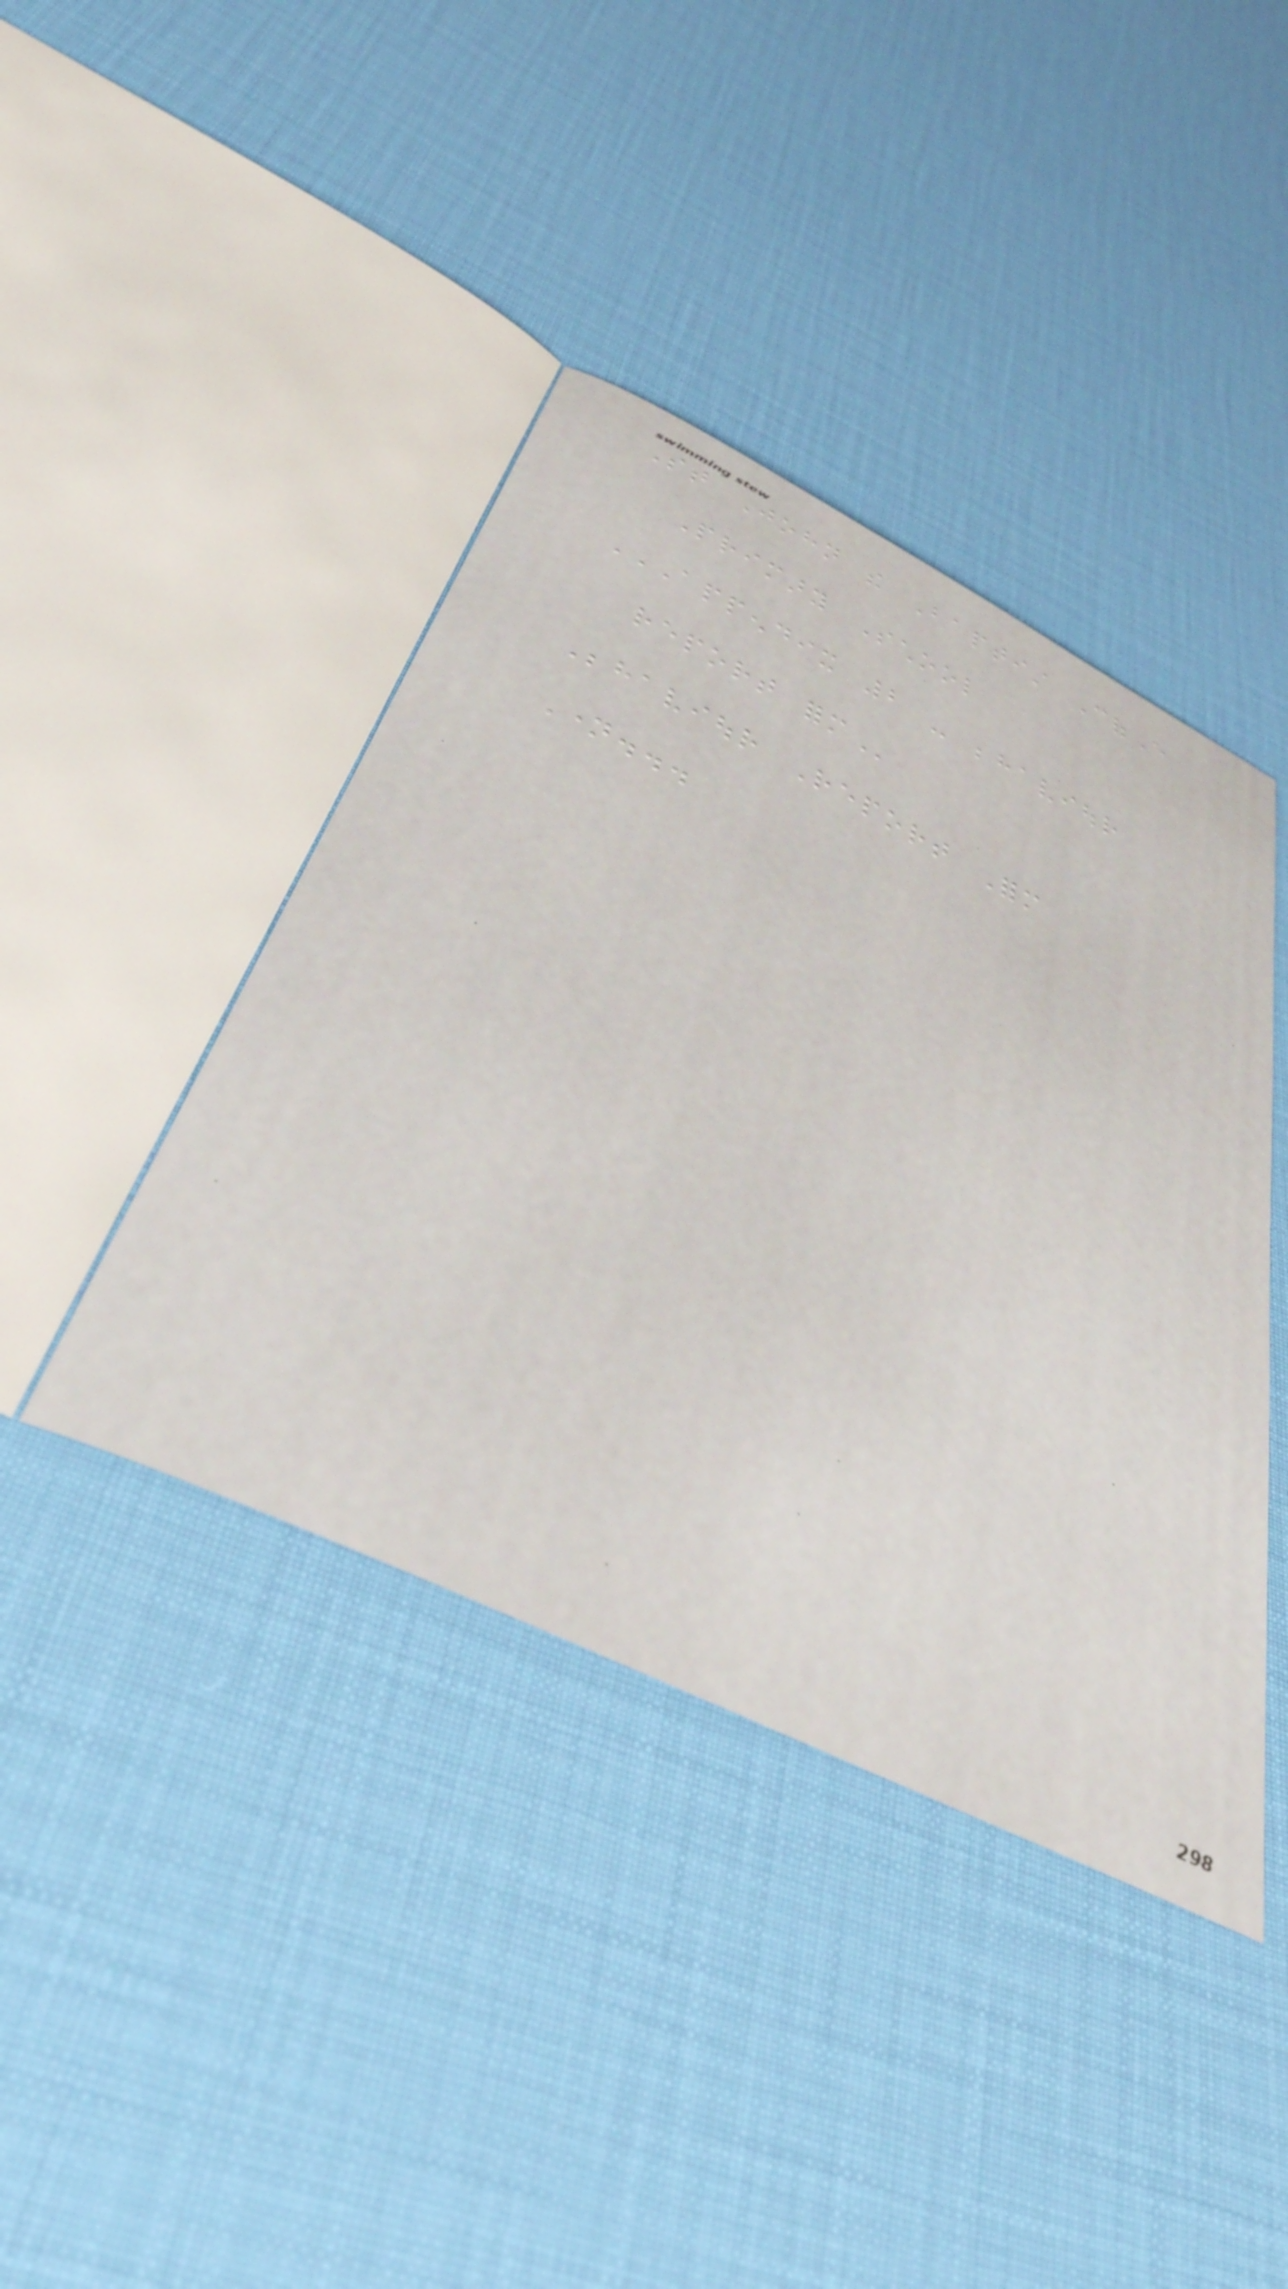St John the Baptist CofE
Primary School
APPENDIX 2 - BEHAVIOUR
REPORT FORM
Behaviour Report Form
Name...
